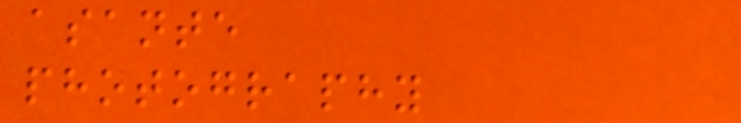asante
photography
